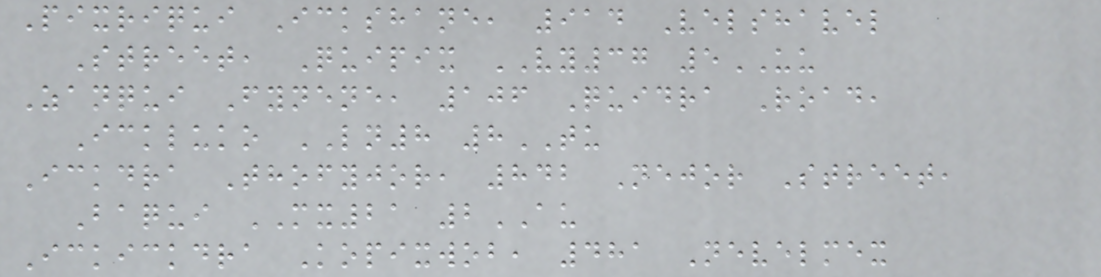Pixriqui Ickshane, 914 Velshavel
Street, Quipix VY37 5UU
Zanqui Fynene, 106 Quidra Road,
Ickluko LN8 8TU
Ickdra Thofyjor, 842 Nejor Street,
Baqui MX21 2AU
Ickickdra Kopixwob, 481 Nevelmex
